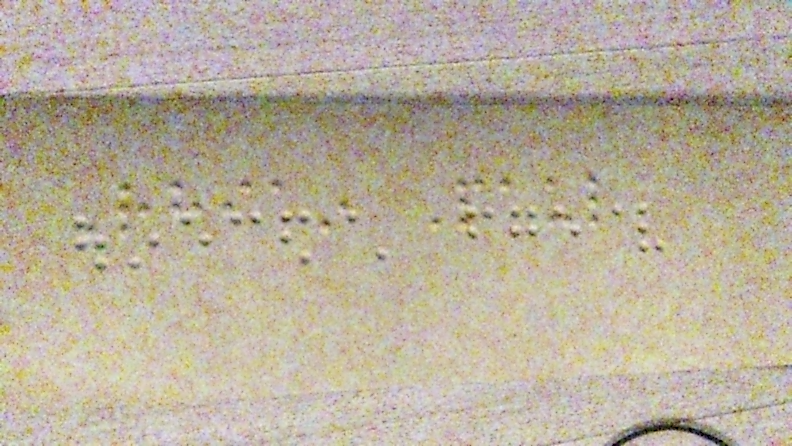Rhiain Paul
